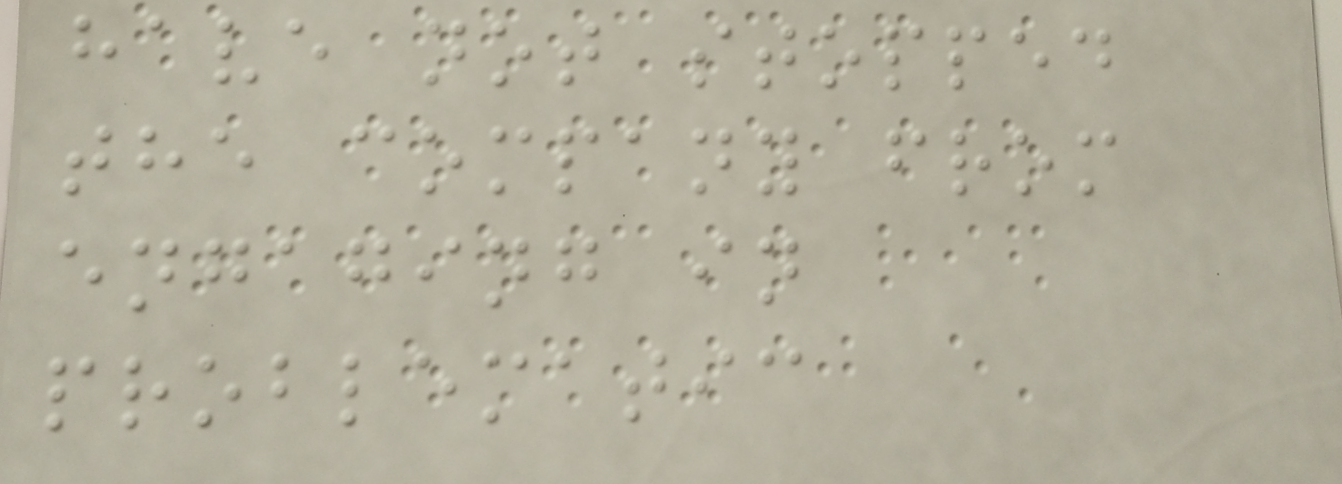have not stopped
the company from
engaging in
problematic
